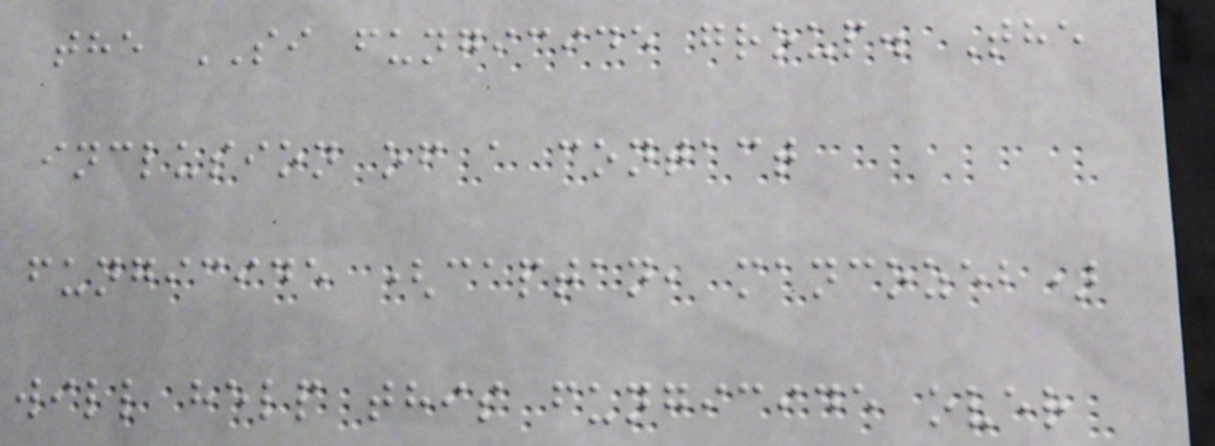the SI fungicide group. The
inclusion of a contact
fungicide (captan, mancozeb)
will help this fungicide over
